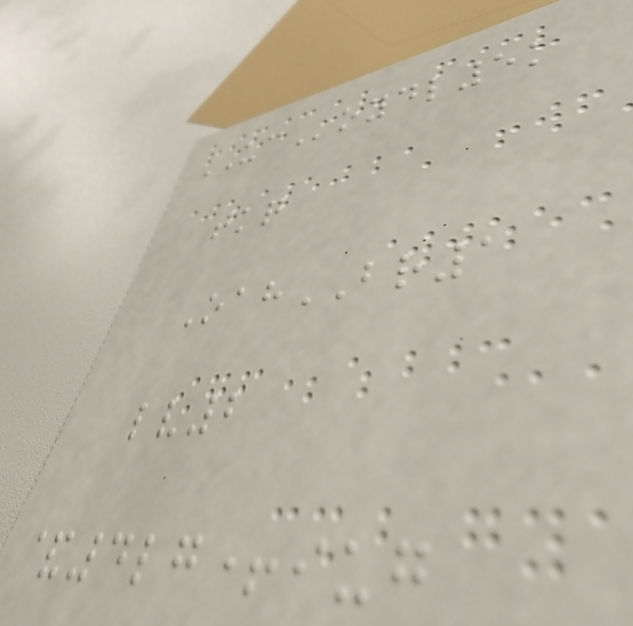UCoydl5k
tkq
OahBR1
lv2
&4lg+iug
